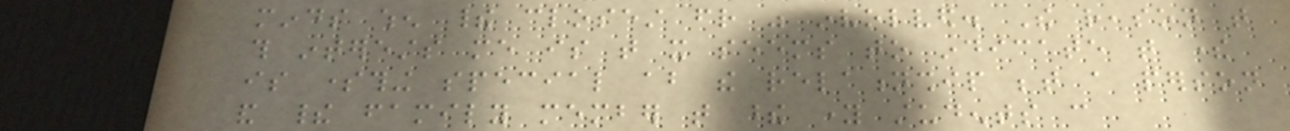minds when their closest friend was involved. The reason that
this interests me is that it seems to indicate that there
is something special about the relationship between a person
and their family member that these young students can
